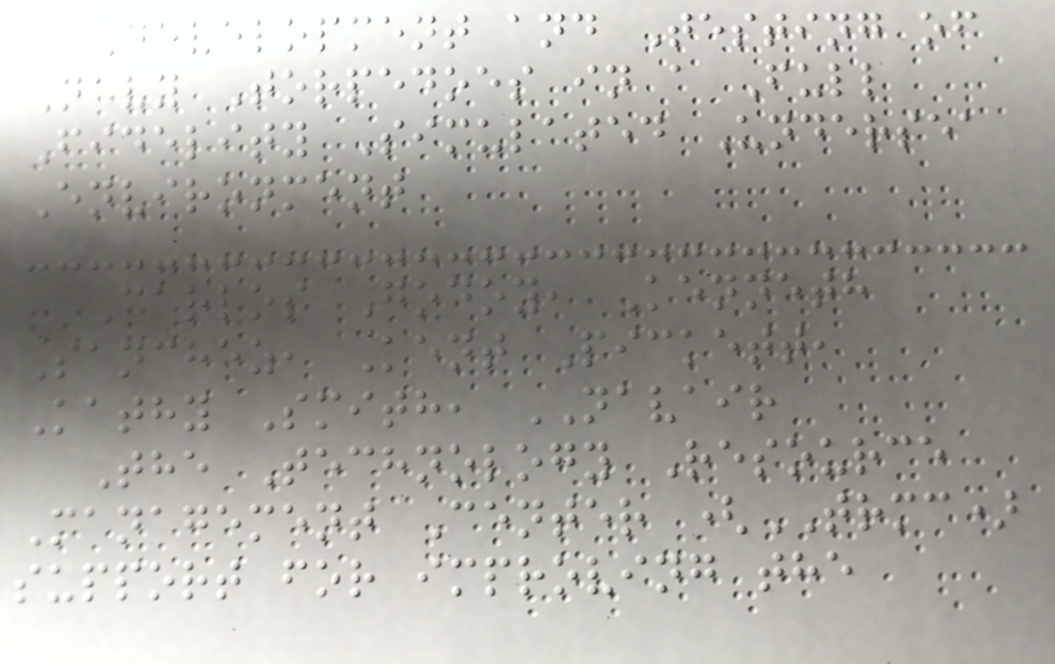Development and Testing of
Navy Torpedoes in a Full
Fidelity Simulated Undersea
Environment
Carlos Godoy, Kenneth
Sanchez, Kent Pickett,
Kathy Smith, NAVAIR
The Technology Resource
Management Center (TRMC)
support for improving the
